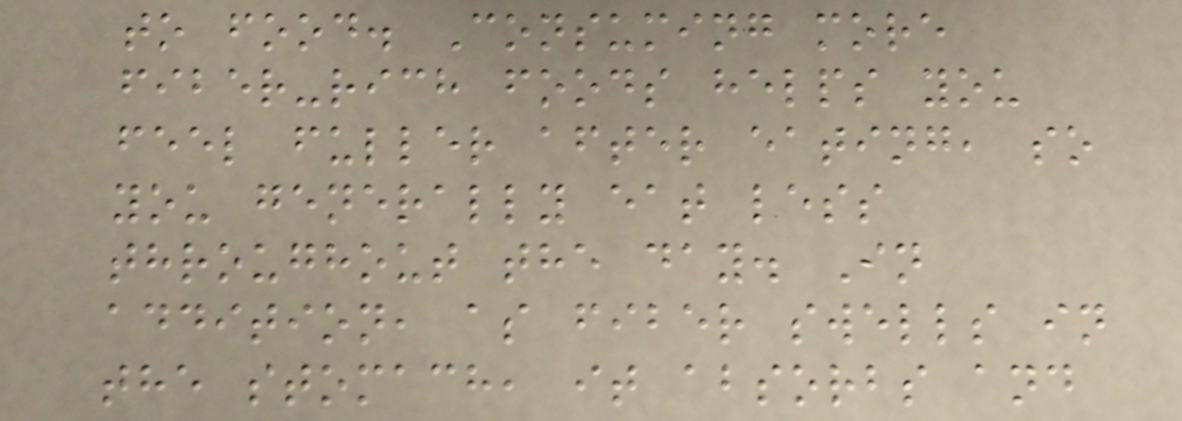to food. Consuming more
fiber-rich foods helps you
feel fuller after eating, so
you generally eat less
throughout the day. In
addition, as fiber swells in
the stomach, it absorbs and
